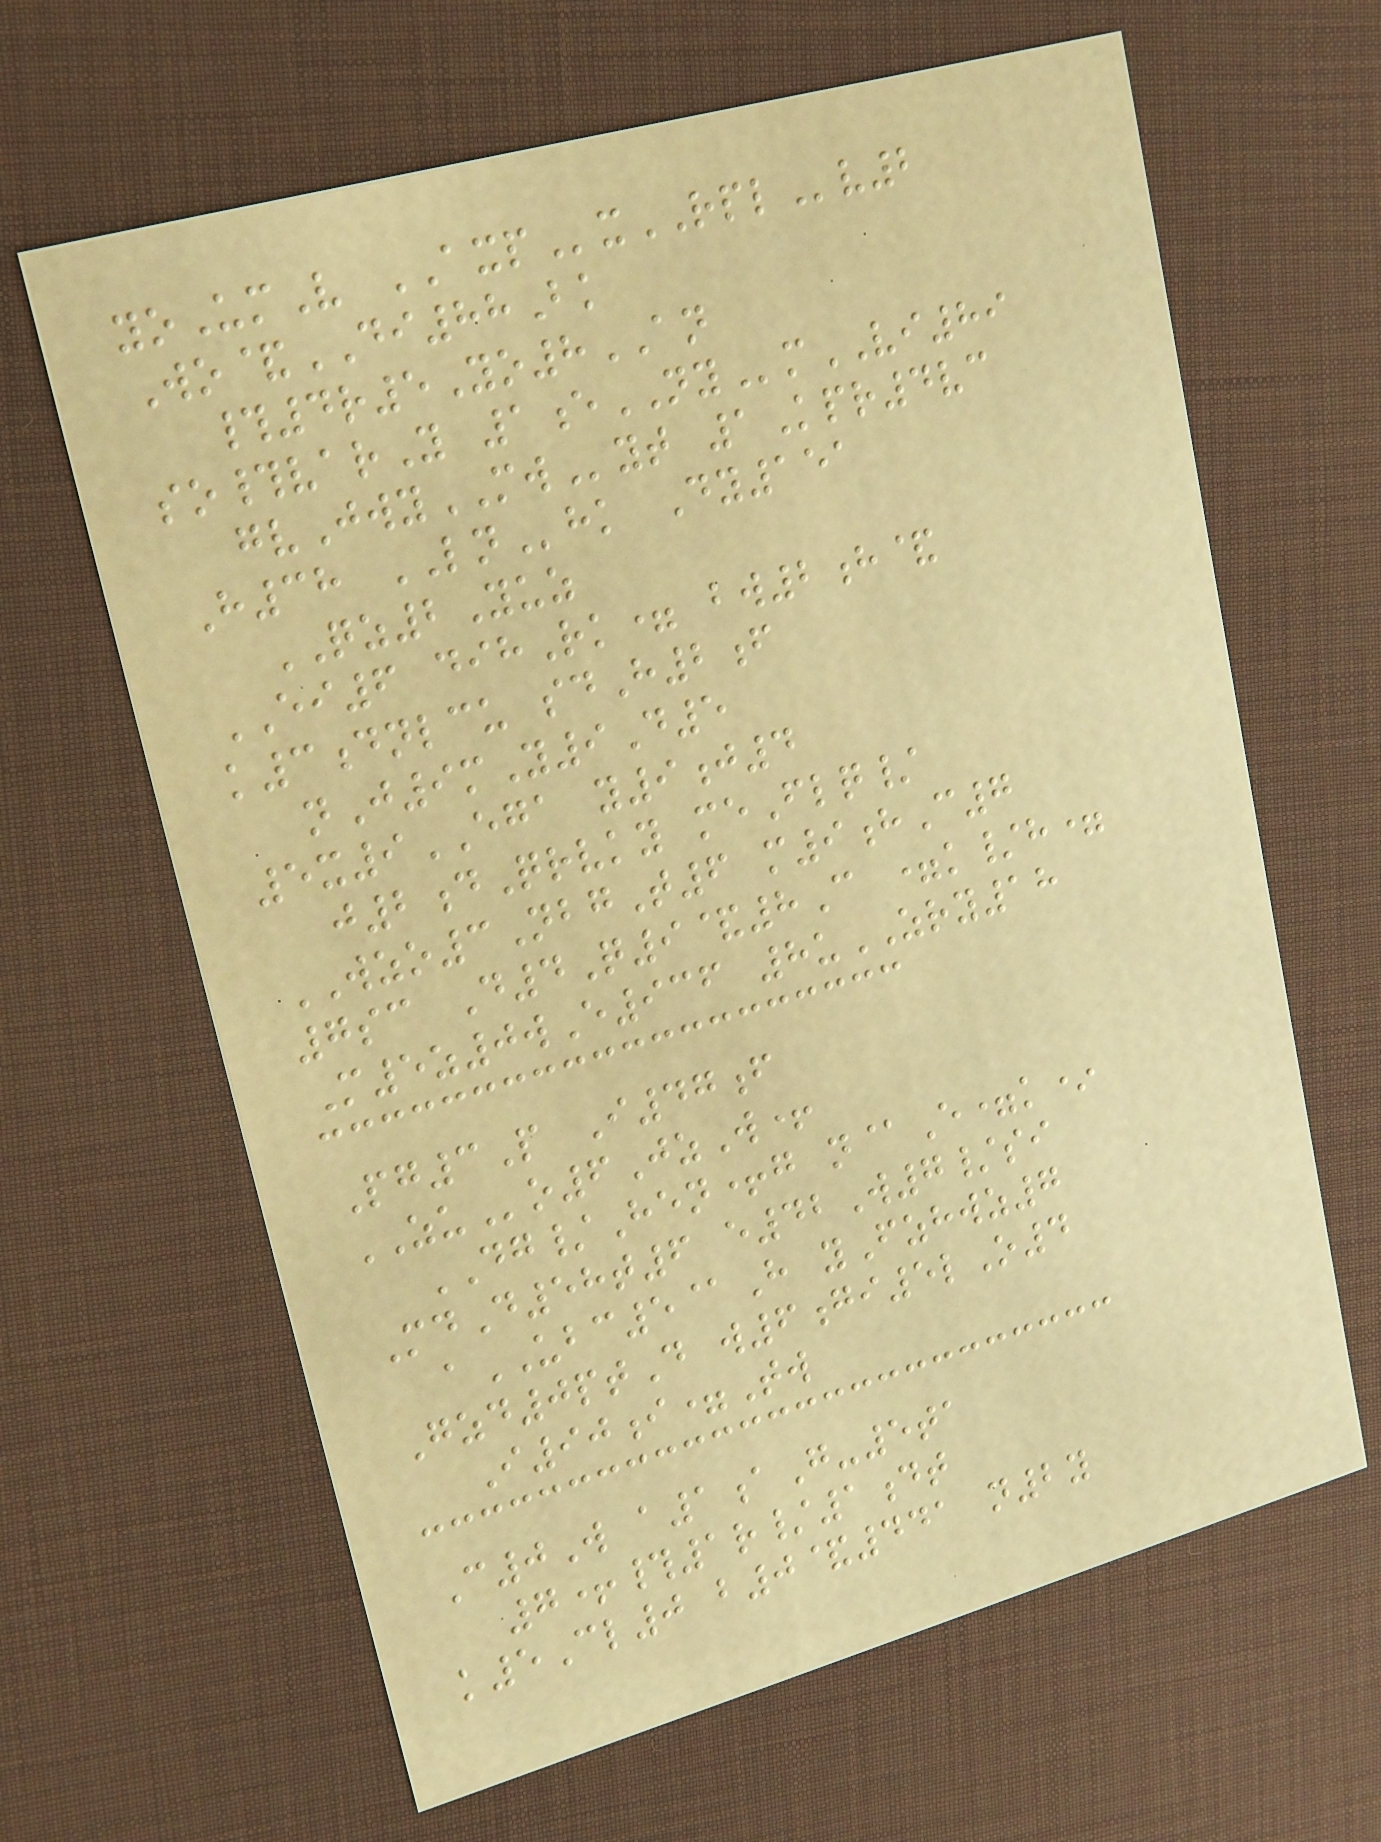yoUmV AXPxRPLv2
Wo&DI88Bk
#4r5Yo8AN
so#varY 1eNYmVI89
gvJwyMWyt 1Kpr4vc
H38 LNhk Dy151
QZ2Yuz
EI6 dihRk= bw2h&
k3dnlcu sdH2f
nJ9mY9D5
5x9EGA y9j4
j2dQrvky meFlq/
WZO3NbgT6 m9hC7
7sc D4Q9&8C =k/h=
M5z0wE936 8uZRY18
Pg3P I47f
ZUo6JzW+
DG/Hen+g n@E=k*
MdD58t6 e42W7/si
aUBC5@H yFzhwz7
Gzd0ptD w6gi5lO4
I90i=Tw
C0W a1aG-5ta
7+#1r/1dt
k5Cl0 b0&441 n2y
